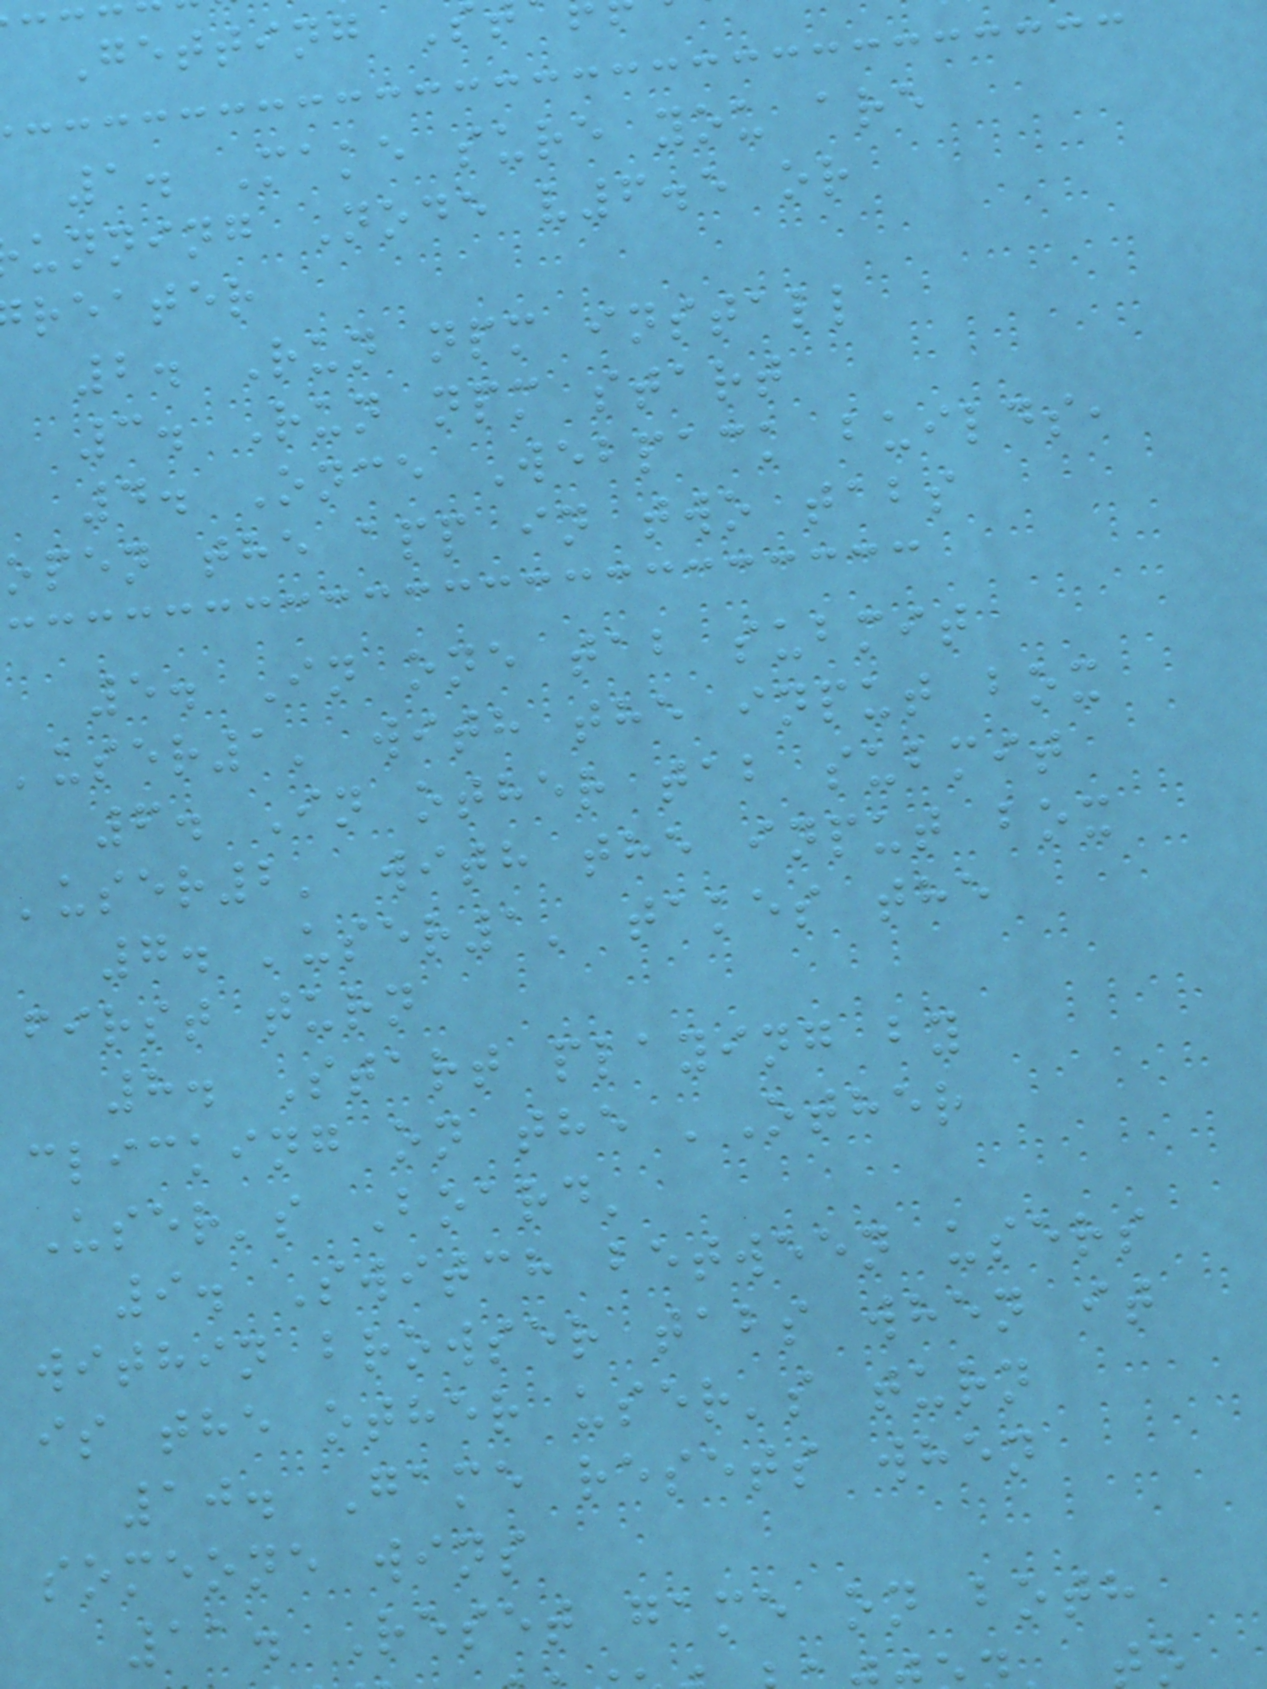Getting S
1. Make sure you are
unning Node v6.5 or
reater
2. Run npm install
3. Run npm start
4. Once Webpack builds,
open the app in two tabs
5. In one tab submit
'user1' with the input box
6. In other tab submit
'user2' with the input box
7. 'user1' takes the
first turn
8. Start playing by
clicking on the 'Other
User's Board'
9. Switch between users
within browser tabs when it
is the other user's turn
10. Game resets when
someone wins
11. Reset game on both
